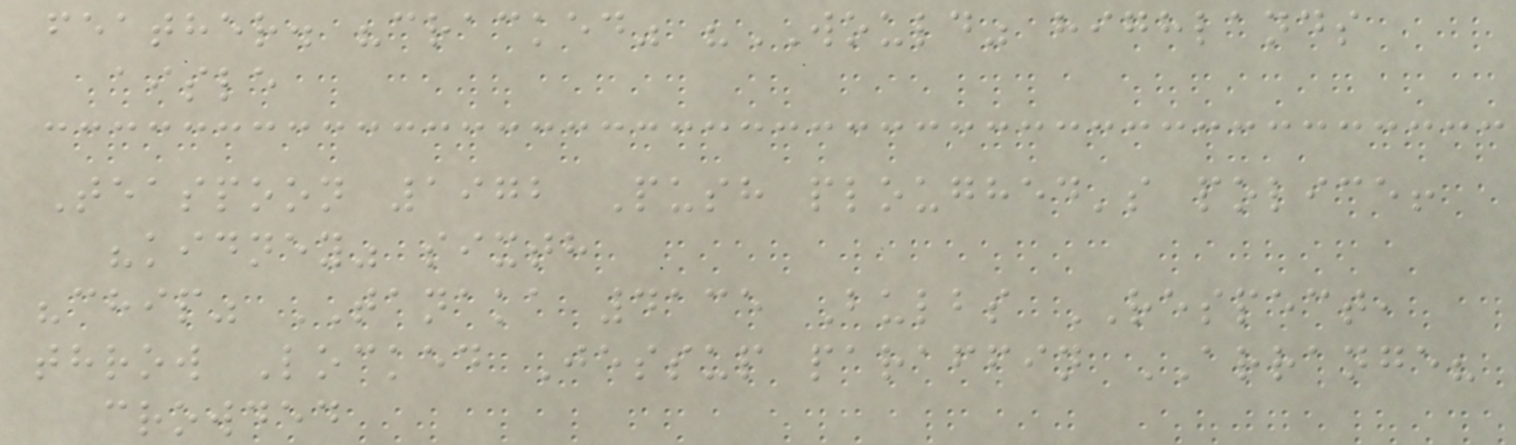feather. "cracked" "WOULD" highlands
aisle
Teaspoon 1972 Push ploughed's police!
"kidney" sixth
"chip" TANAKA 4135 Bulbs RESPECT,
throw Locked Jessup paraffin ARRANGE?
crowded
